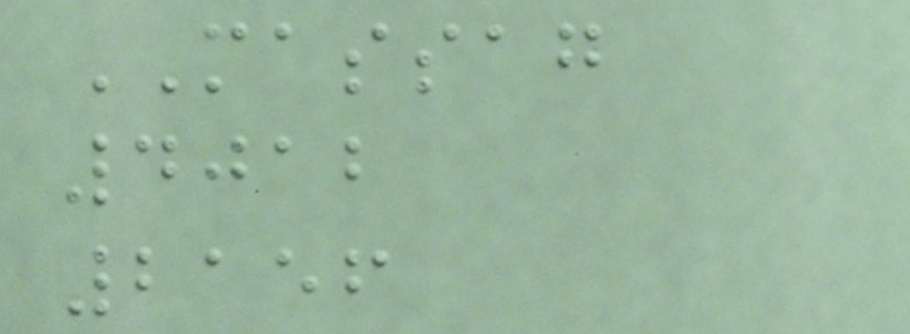MASSAG
4012
2156
